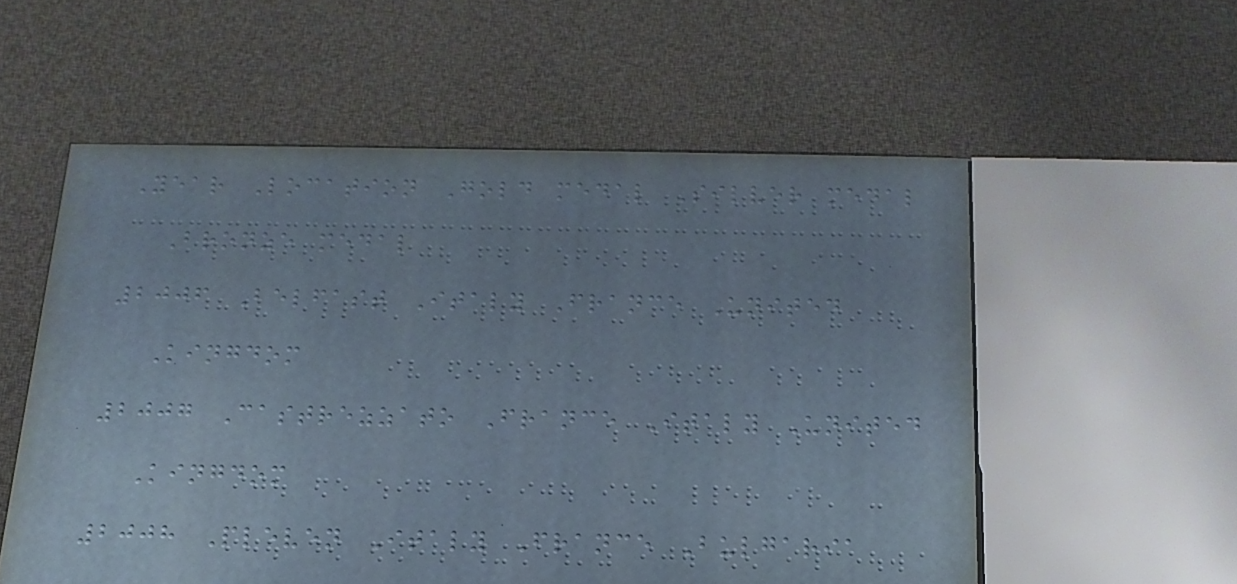Year Location Gold medal Silver medal
Bronze medal
2006 Belfast Italy France United
Kingdom
2007 Castrezzato France Italy United
Kingdom
2008 Pleven Italy France Bulgaria
